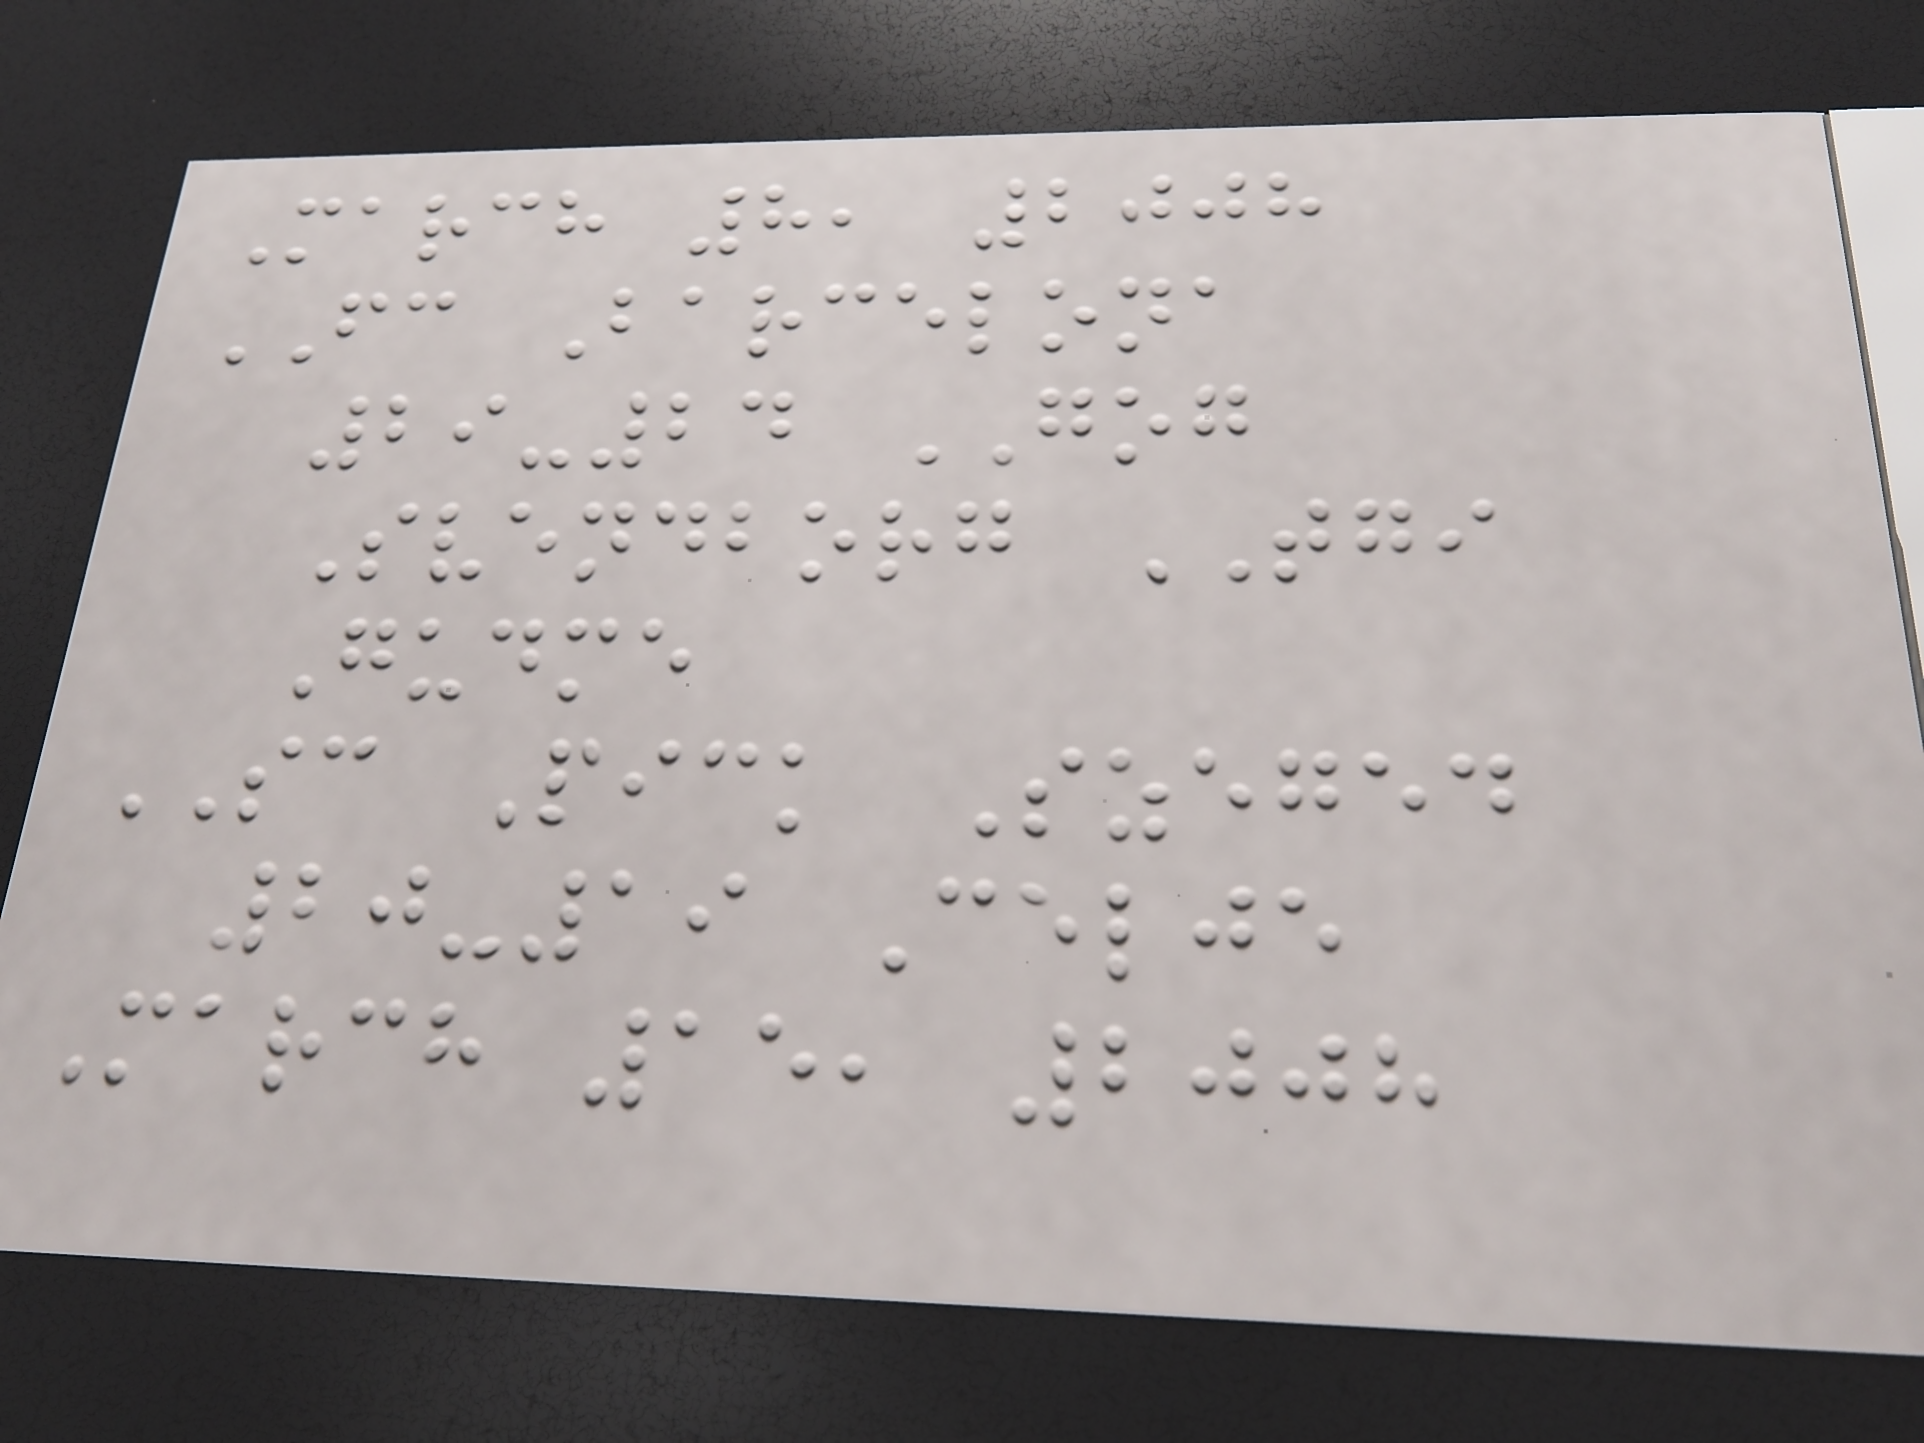March 8, 2008
FC Barcelona
29-24 GOG
Svendborg TGI
Gudme
SC Pick Szeged
20-19 Celje
March 15, 2008
